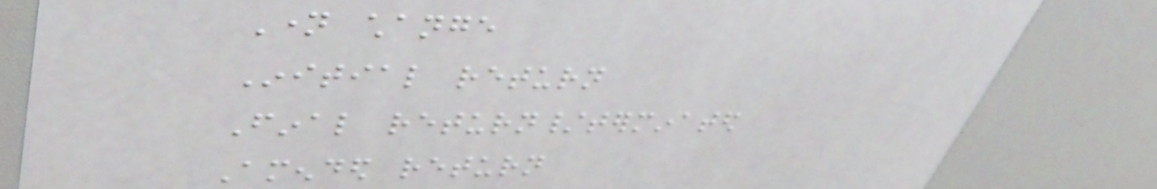Name change
Initial return
Final return/terminated
Amended return
